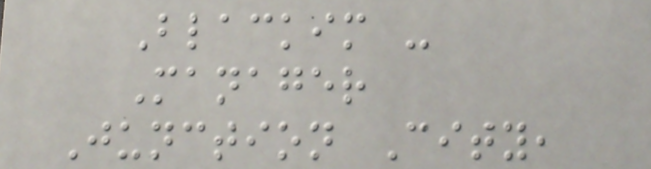Blackim -
Manager
Junction City,
